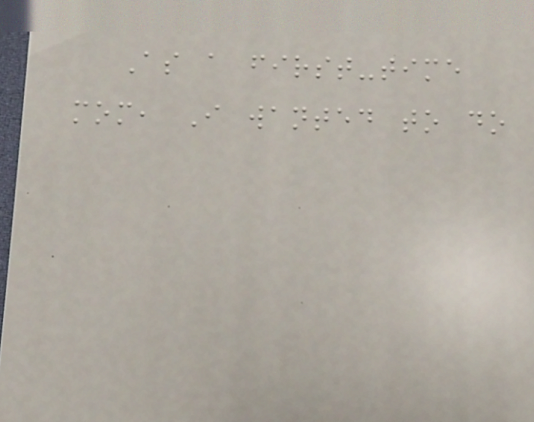As a first-time
mom, I wanted to do
